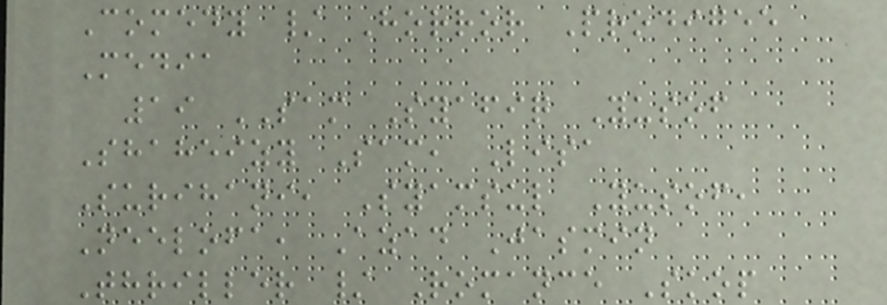Comedy / Horror Prodigee
Media
19 SAM Syafiq Yusof
Shaheizy Sam, Lisa
Surihani, Syamsul Yusof,
Neelofa, Azad Jasmin
Thriller / Romance Skop
